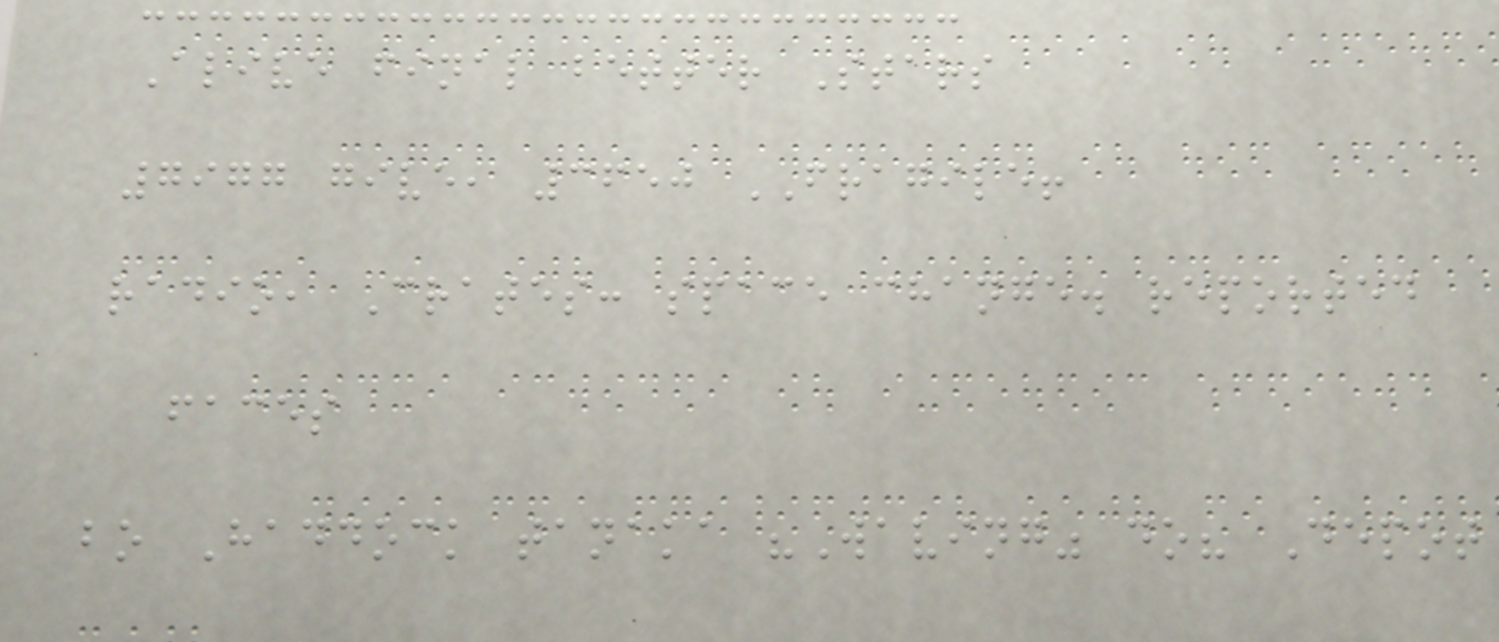Alive final better Stars
7977 give, 3650 FRAGILE!
radio, Crates: space change. reported
faces
bo Haddock tanaka "Waving" do? Depot
